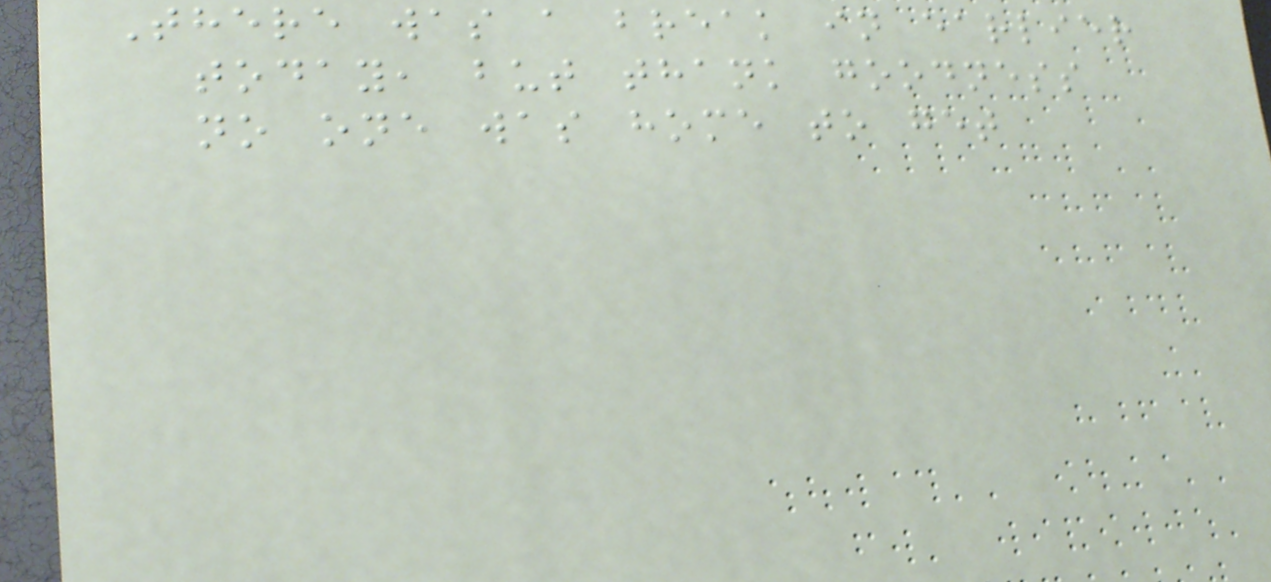There was a break in earlier
today, but thank goodness
no one was home to get
